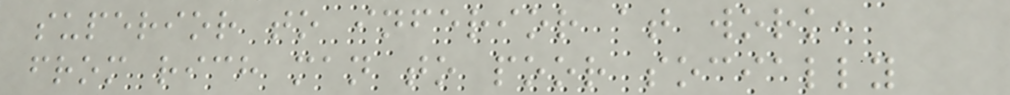superior to inferior at work,
from rich man to poor socially
